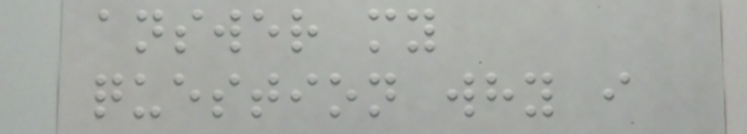answer my
question why i
